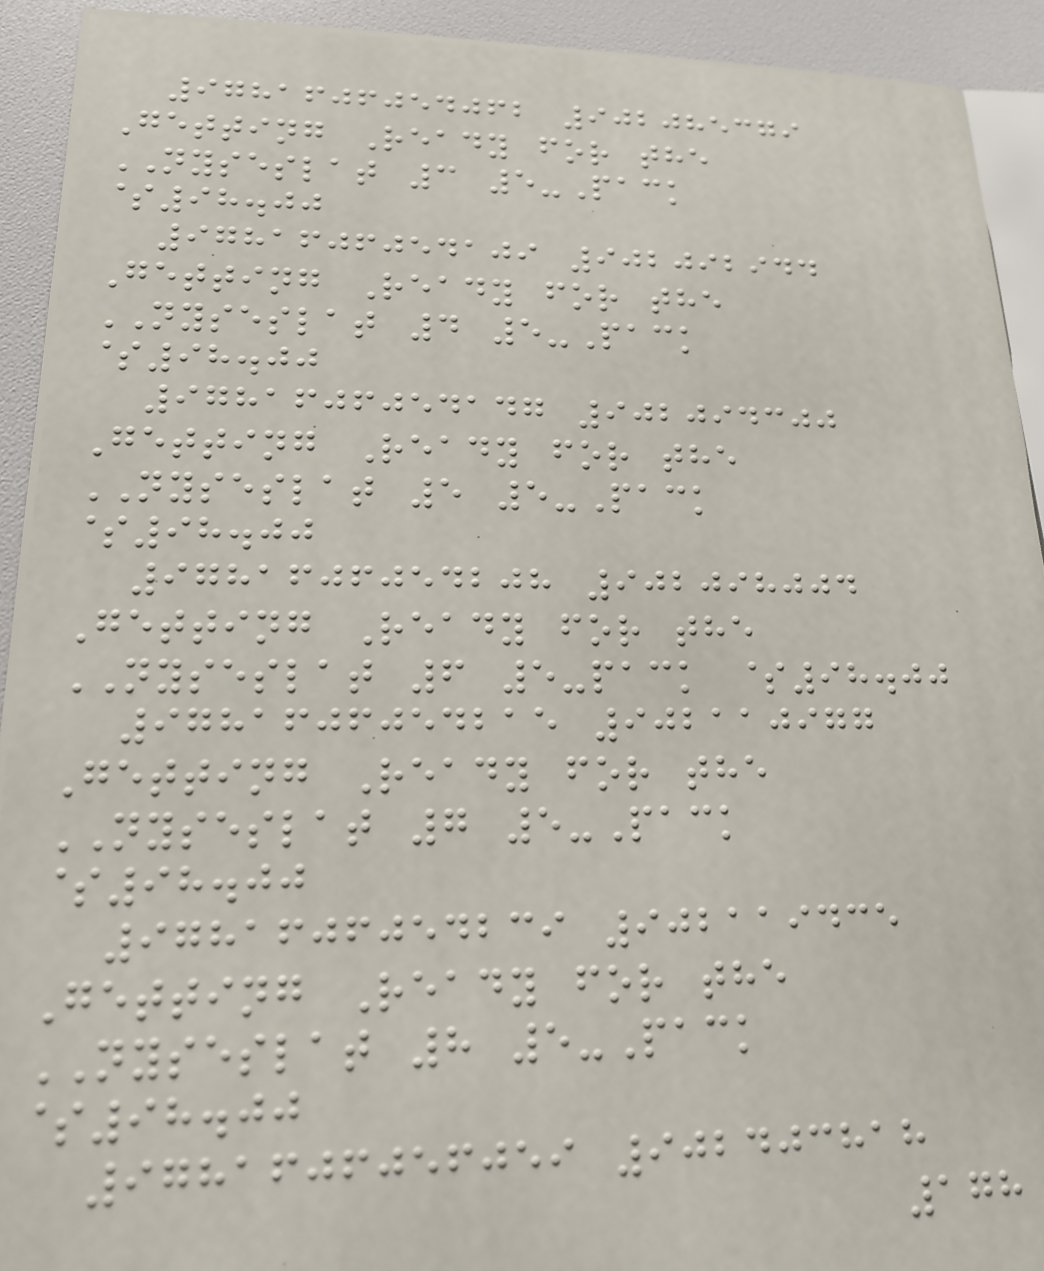9781606054062 902085379
Getting Ready for the
NYSESLAT 3 5-Pack
$98.00
9781606054109 902092944
Getting Ready for the
NYSESLAT 4 5-Pack
$98.00
9781606054147 902094300
Getting Ready for the
NYSESLAT 5 5-Pack
$98.00
9781606054208 902098004
Getting Ready for the
NYSESLAT 6 5-pack $98.00
9781606054215 902110977
Getting Ready for the
NYSESLAT 7 5-Pack
$98.00
9781606054239 902119435
Getting Ready for the
NYSESLAT 8 5-Pack
$98.00
9781606056059 902403818
178
